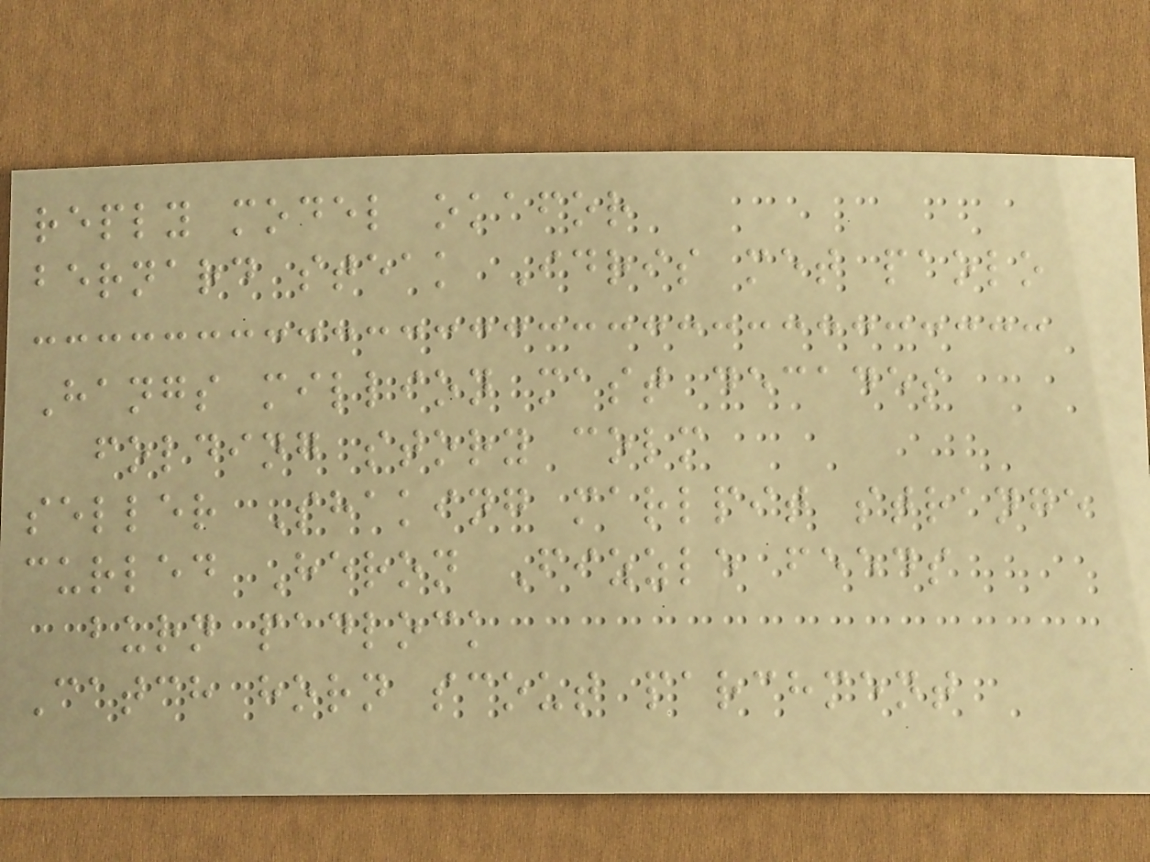reply model okafor
bernard steak Idris met paolo
Hangs million mast decades
folding story colm
seller Shaking marlpit strange
curled Heron Fizzle feeds
burn padlock
Catch horn scout parchment
